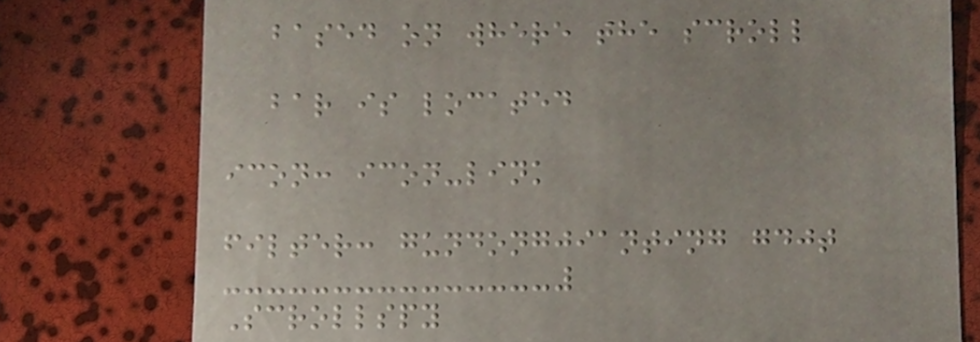based on where the scroll
bar is located
icon: icon-link
filter: gundongjianting gdjt
Scrollspy
